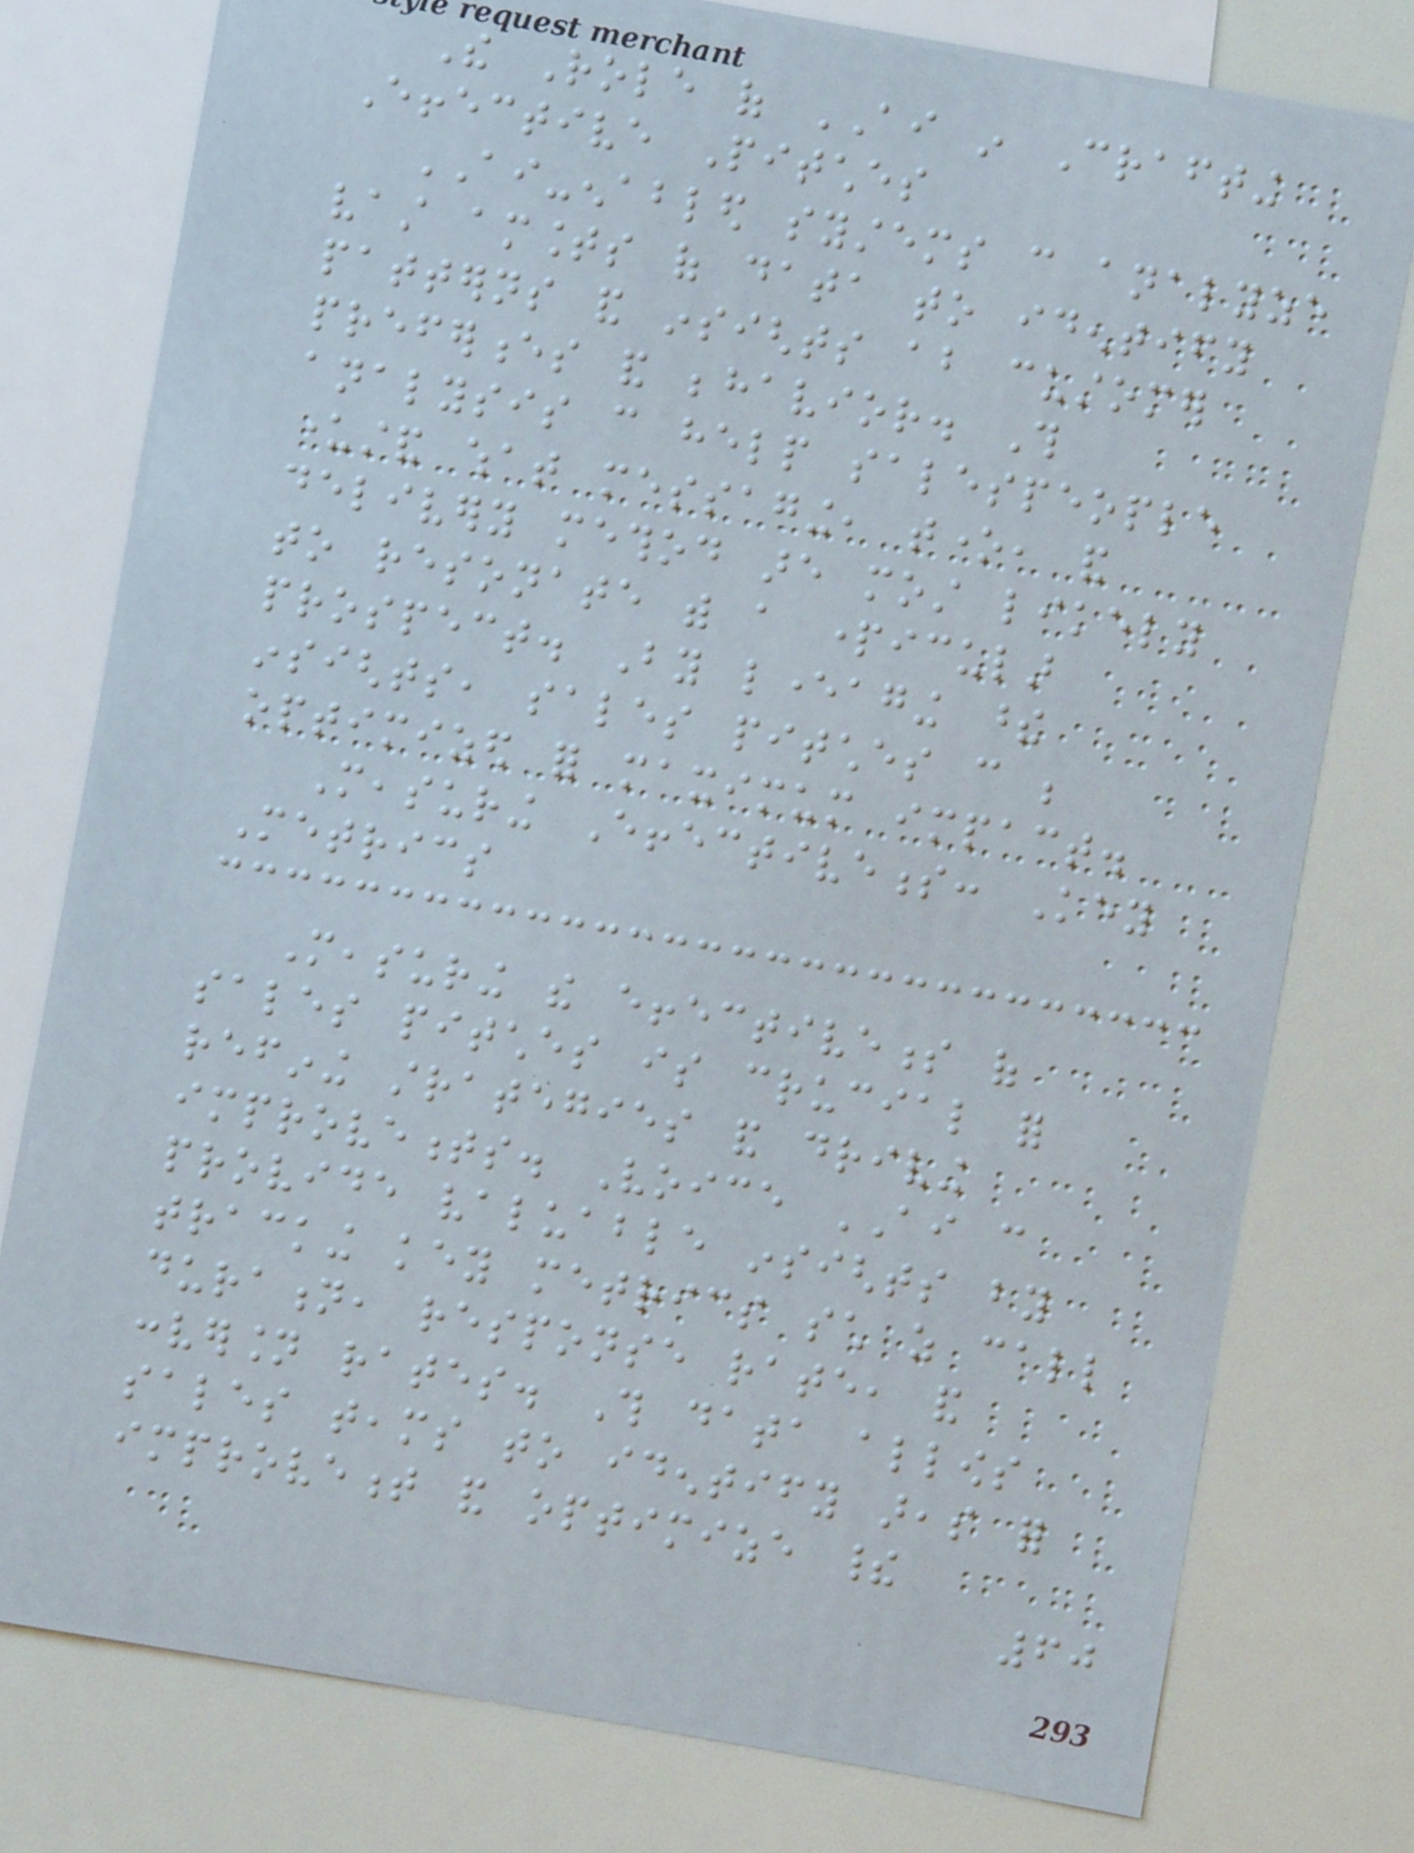The Role of AI in Crafting
Effective Pitches
AI-enabled systems can analyze
vast amounts of data to identify
patterns and insights about customer
preferences and behavior. This
analysis can help salespeople
understand what messaging, tone, and
delivery method are most likely
to resonate with a particular
prospect. By leveraging these
insights, sales pitches can be
optimized for maximum impact.
Measuring Effectiveness: Key
Metrics
Measuring the effectiveness of
sales pitches is crucial for
refining strategies and driving
improvements. Voice AI can
provide valuable insights by
tracking key metrics such as call
duration, response rate, and
conversion rates. This data allows
sales teams to identify areas for
improvement and optimize their
60
